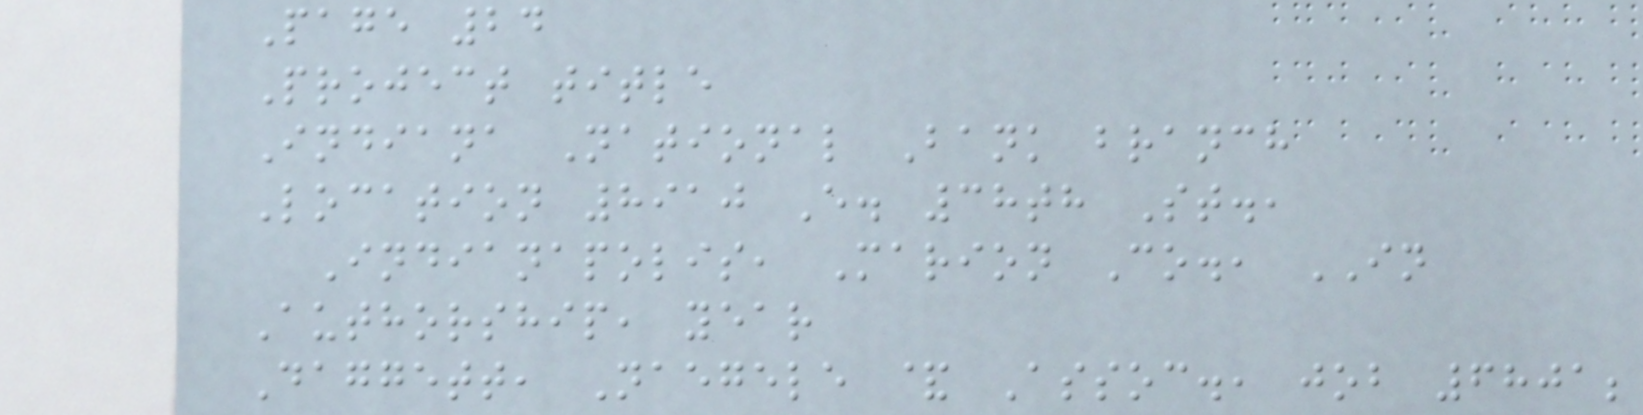Page 24
Project title
Indiana National Bank branch
Location 8910 E. 38th St.,
Indianapolis, Marion Co., IN
Authorship, year
Daggett, Naegele & Assoc., job 6801;
